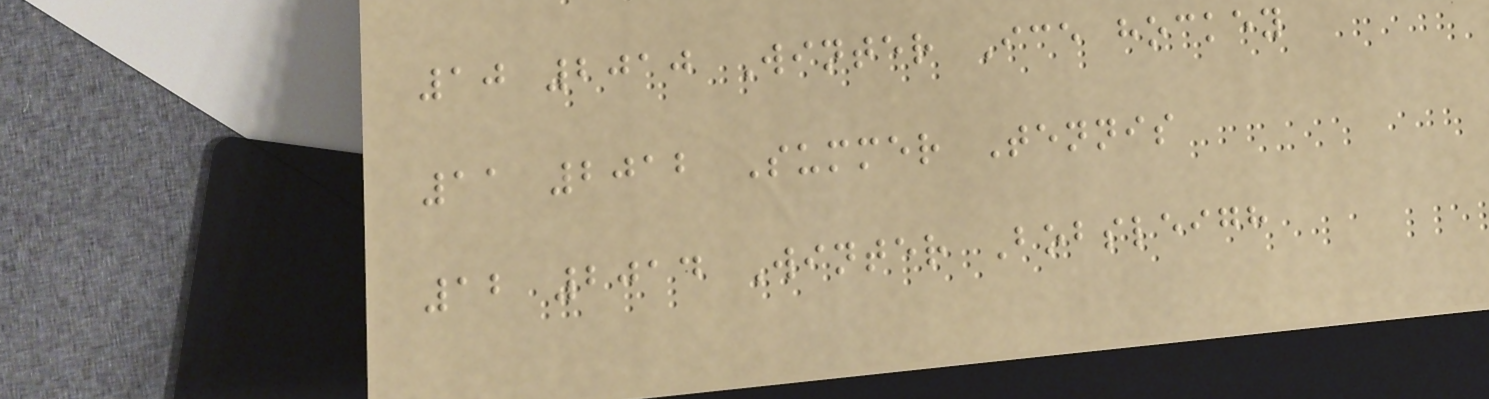10 2010 Winter Ice hockey
11 2012 Summer Tennis
12 2014 Winter Bobsleigh
